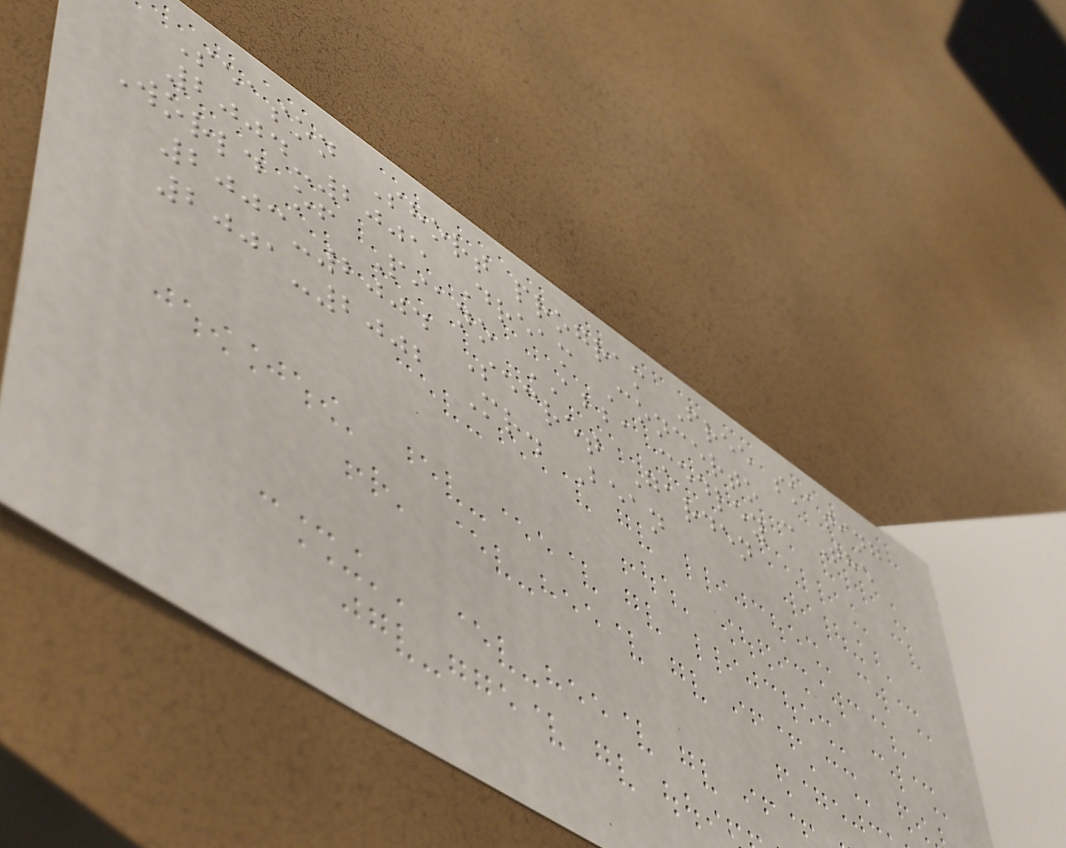Season Short program Free skating
2004-2005 Dream Concerto - The
World of Piano ABBA medley
2003-2004 Secret Garden
2001-2002 Mr. Bean
